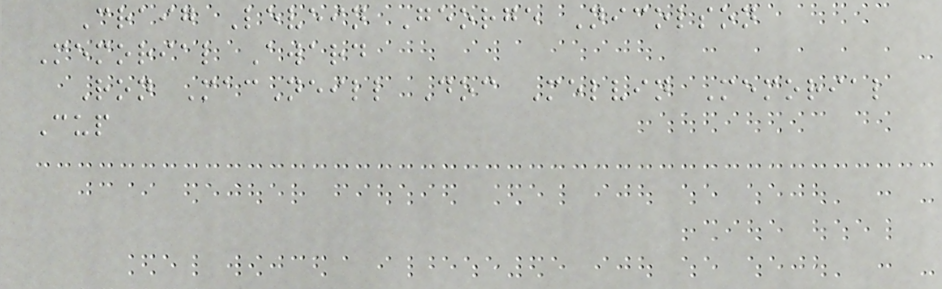Craig Levein George Nicolson
Memorial Award
Ron MacNeill Doc Melvin Memorial
Cup
